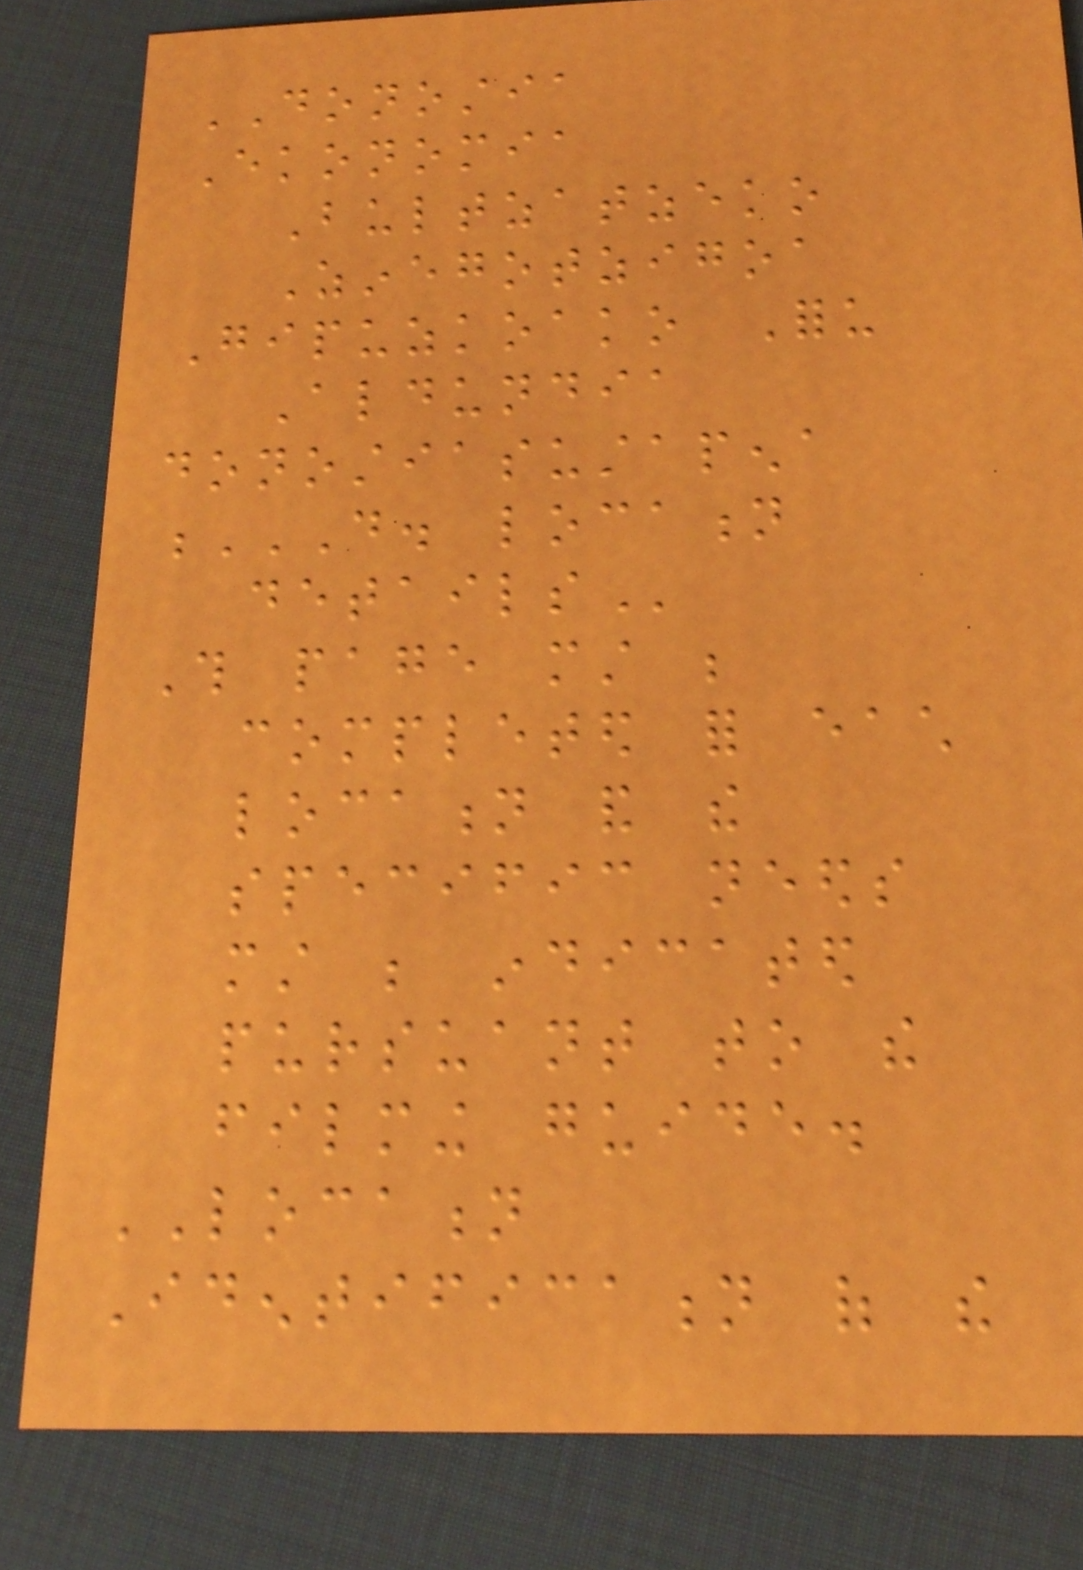DONOSTIA
Ekonomia
Bultzatzeko
Zinegotzigoa
Gipuzkoako Foru
Aldundia
donostiasustapena
D. LOCATION
DETAILS
This page must be
completed for each
location and the
specific needs
must be indicated
pursuant to the
filming guide.
LOCATION
Identification of the
